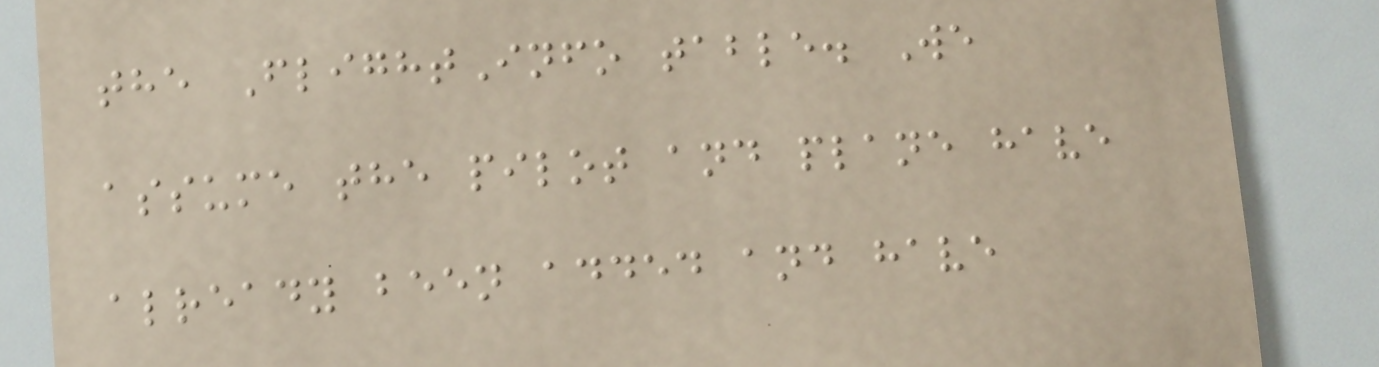the FlightInfo table. We
assume the pilot and plane have
already been added and have
